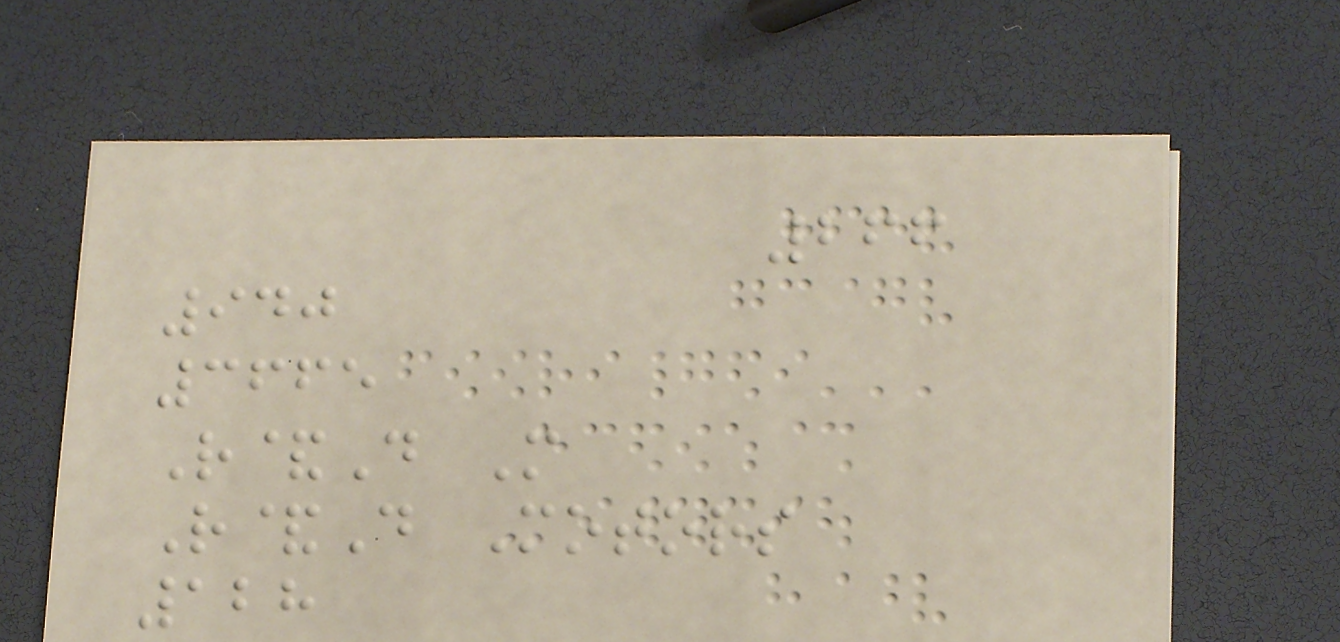266
940
3665
R&D M
R&D Motors
128
